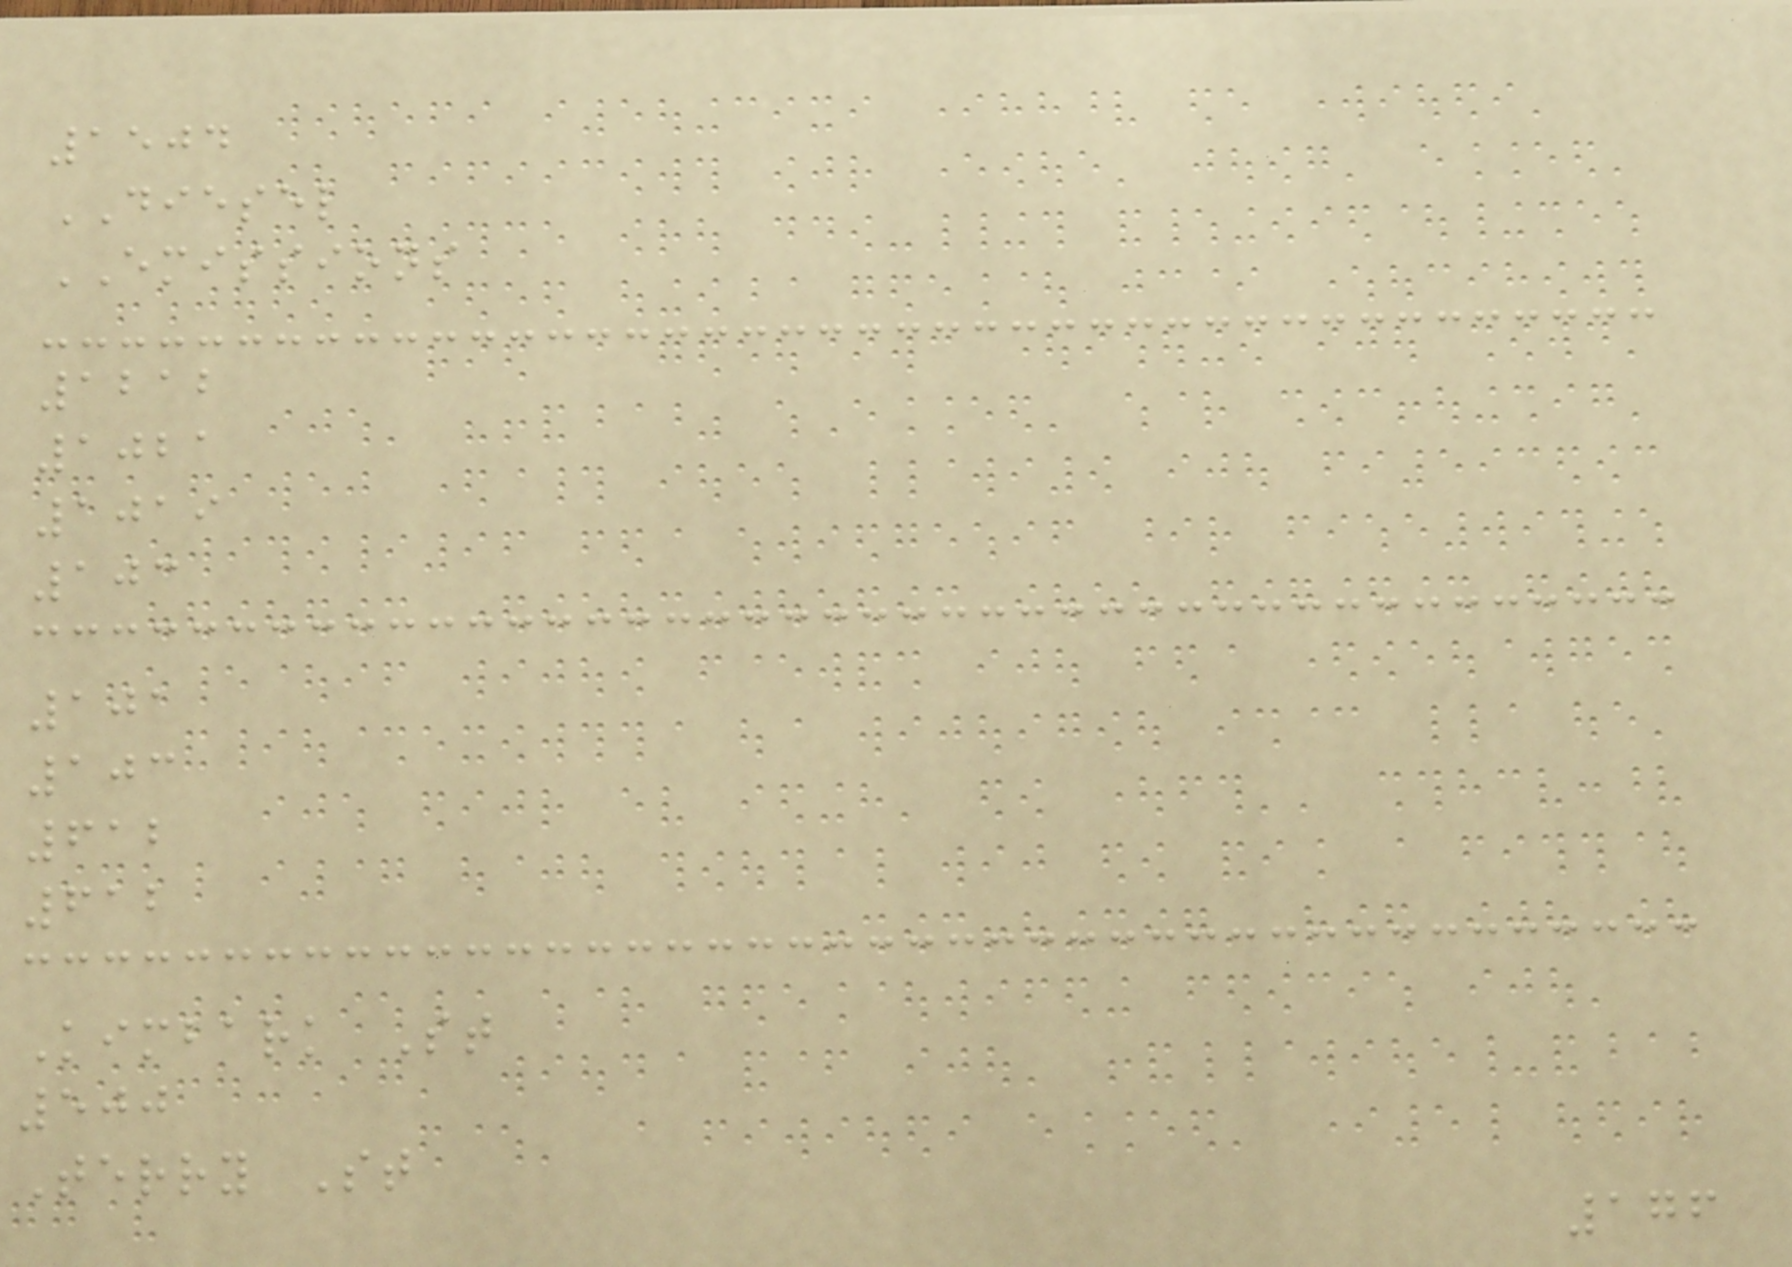1504
DIESEL
EMISSIONS
1212
1021
1019
103
101
103
612
612
Kimbark St
500
Terry St
176
